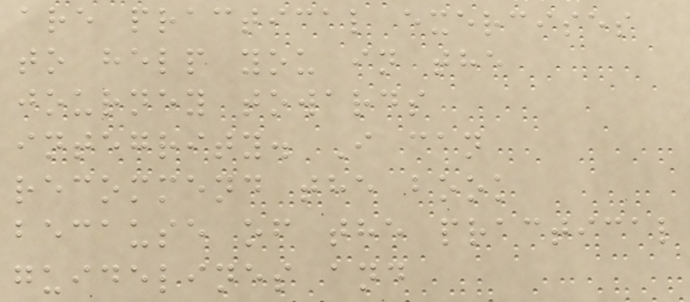are practical exercises
to help you in the
journey towards
integrity. I can
recommend the book
because of the practical
guidelines and
